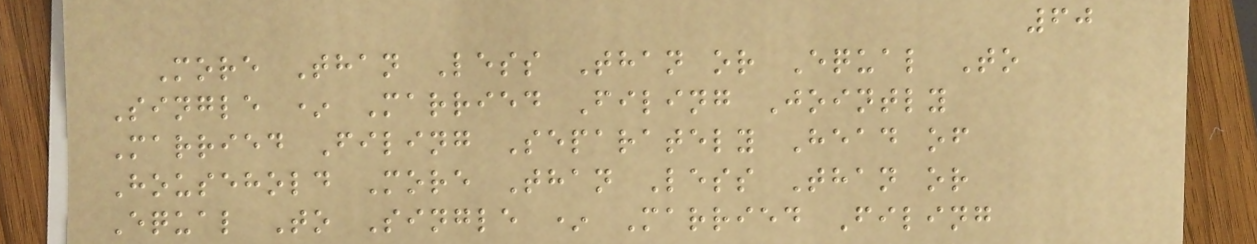60
More Than Less Than or Equal To
Single * Married Filing Jointly
Married Filing Separately Head of
Household More Than Less Than or
Equal To Single * Married Filing
